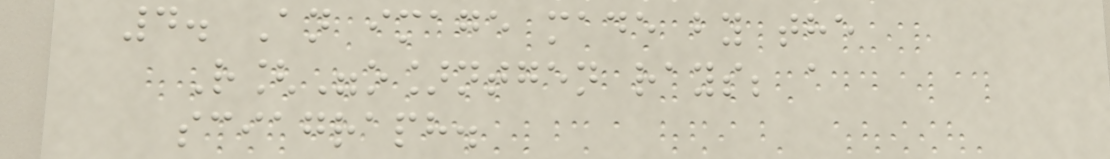4. An image made by the
R["o]ntgen rays; a
sciagraph.
